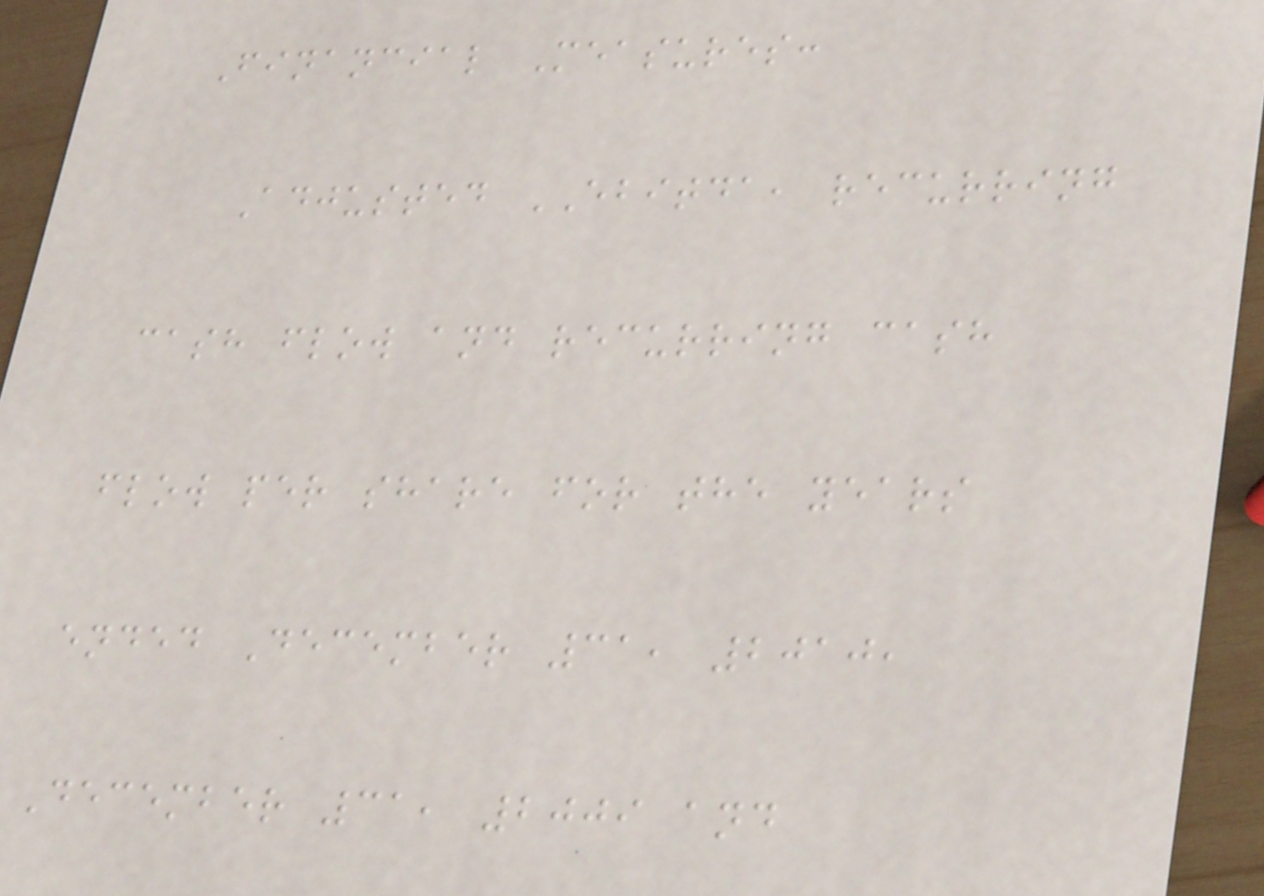Financial Measures:
Adjusted EBITDA, recurring
cash flow and recurring cash
flow per share for the years
ended December 31, 2010,
December 31, 2009 and
